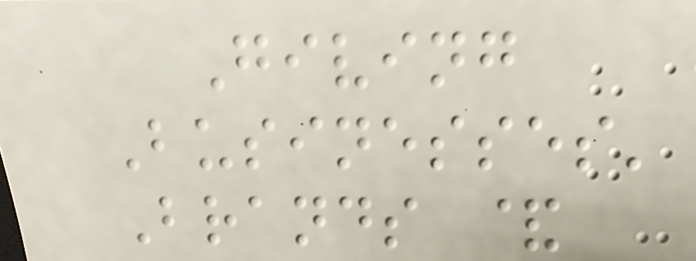Giving
Businesses'
Brands &
